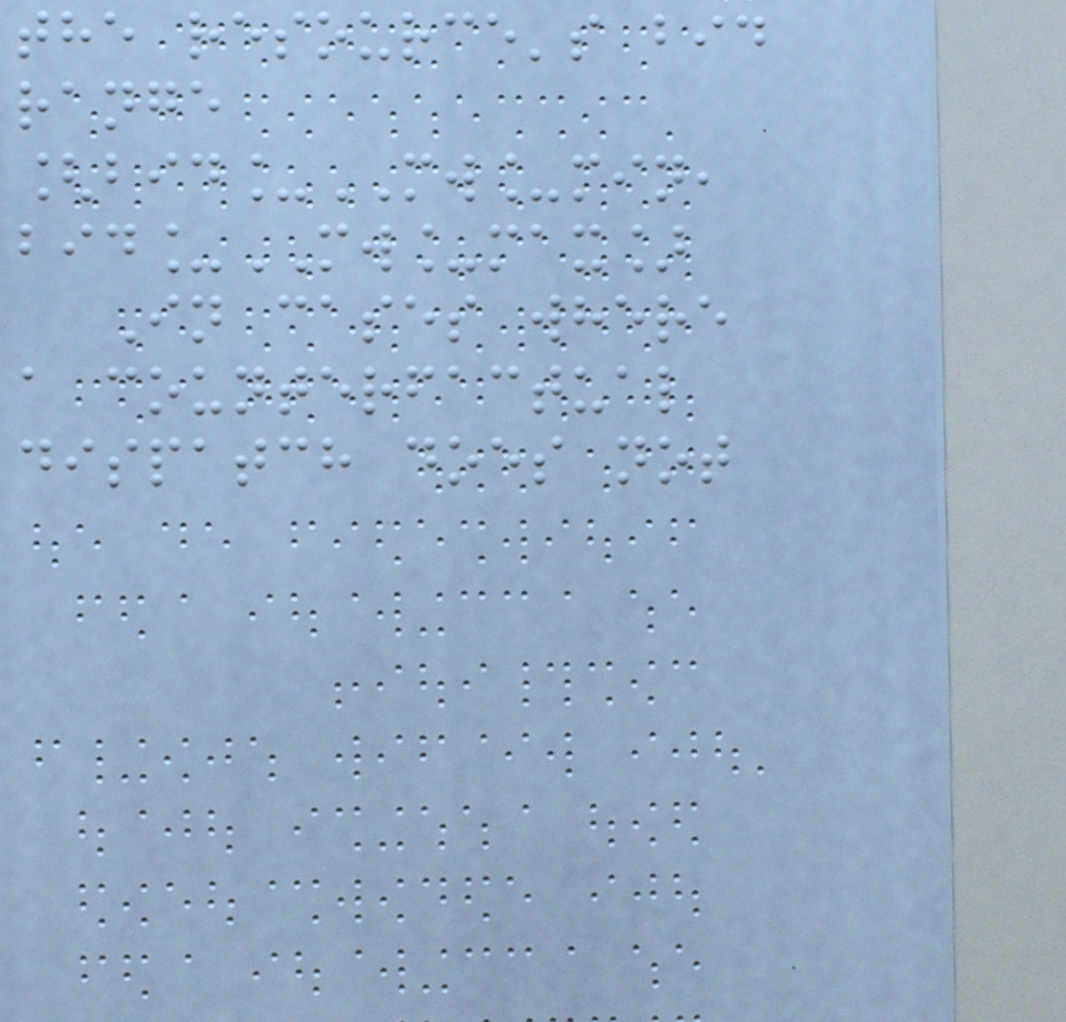the resource's bid
range
[bid_MW_min,
bid_MW_max]
In cases where
a counterfactual
dispatch does not
